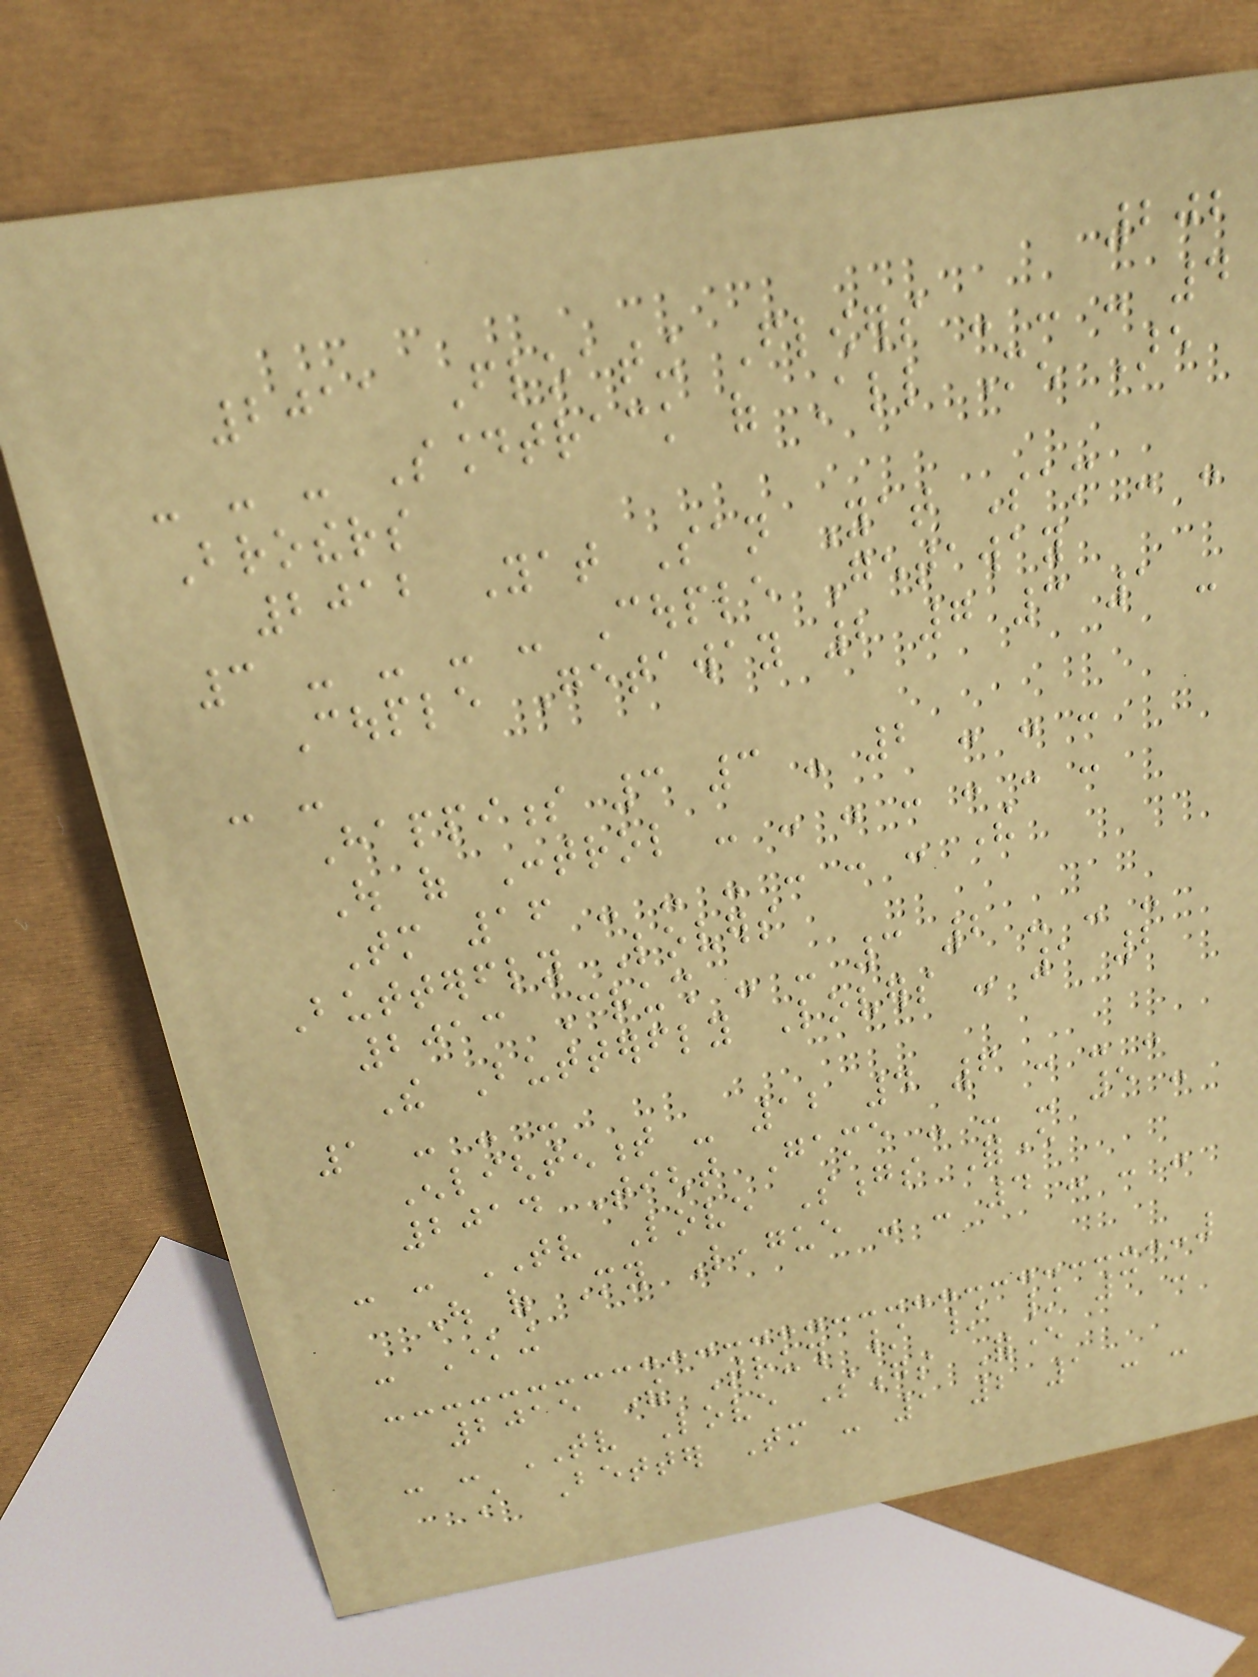202
2011 Floating Flowers - - - 4
- - - Soundtrack of All Men Are
Brothers
2012 Yat San Yat Sam - -
3 - - - - Couple Getaway
Couple Getaway 2 7 3 1 -
- -
Happiness 3 3 - 2 - - -
Out of Control - - - - - - -
Tomorrow 16 - - - - - - The
Butterfly Lovers
2013 Crush - - 3 2 - - -
The Butterfly Lovers - 1 2
1 - - -
Enlightenment - 12 4 6 - - -
2014 Tight Game - - - 5 -
- - TV Love Songs Forever
Out of My League - - 4 - - -
- Knowing
2015 The Truth / / / 3 -
- - TV Love Songs Forever
A Better Tomorrow - 1 2 1 - -
